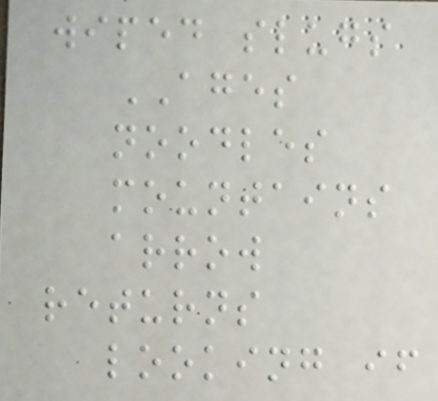wiped slugs
AGES
noodles
mountains
arrow
returns
looking if
